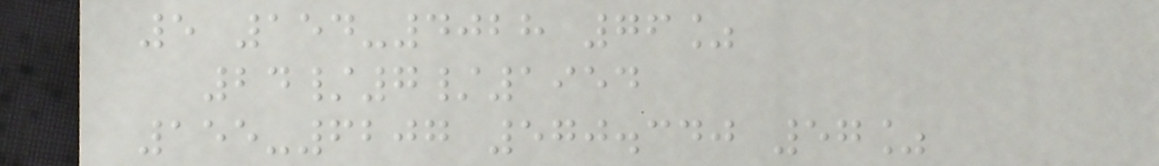5 154-4028 76%
24/7/1954
155-6207 570.340 57%
